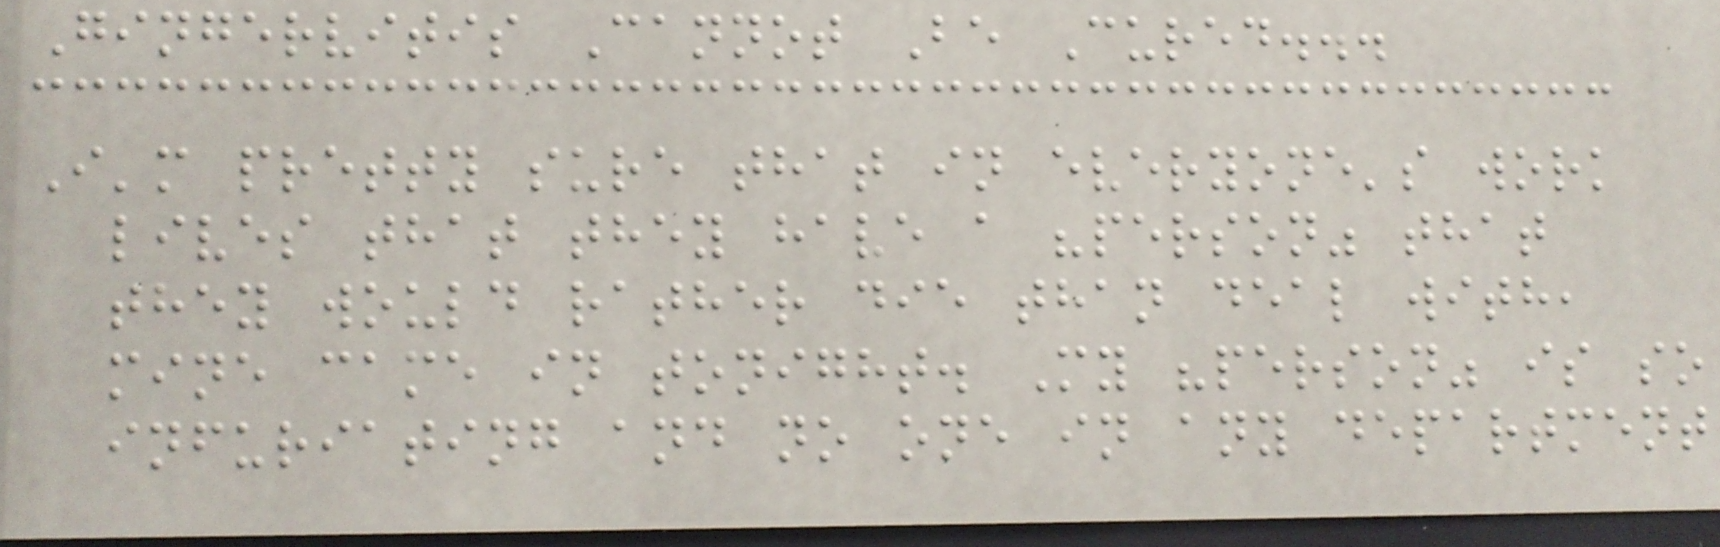Gingervitis Cannot Be Cured...
I'm pretty sure that in everyone's work
lives that they have a "person" that
they would rather die than deal with,
mine came in tonight. My "person" is so
infuriating and no one in any department
